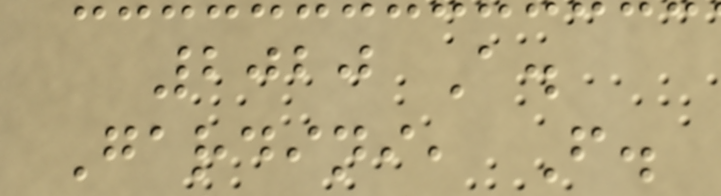2020 A.
Gardini, F.
